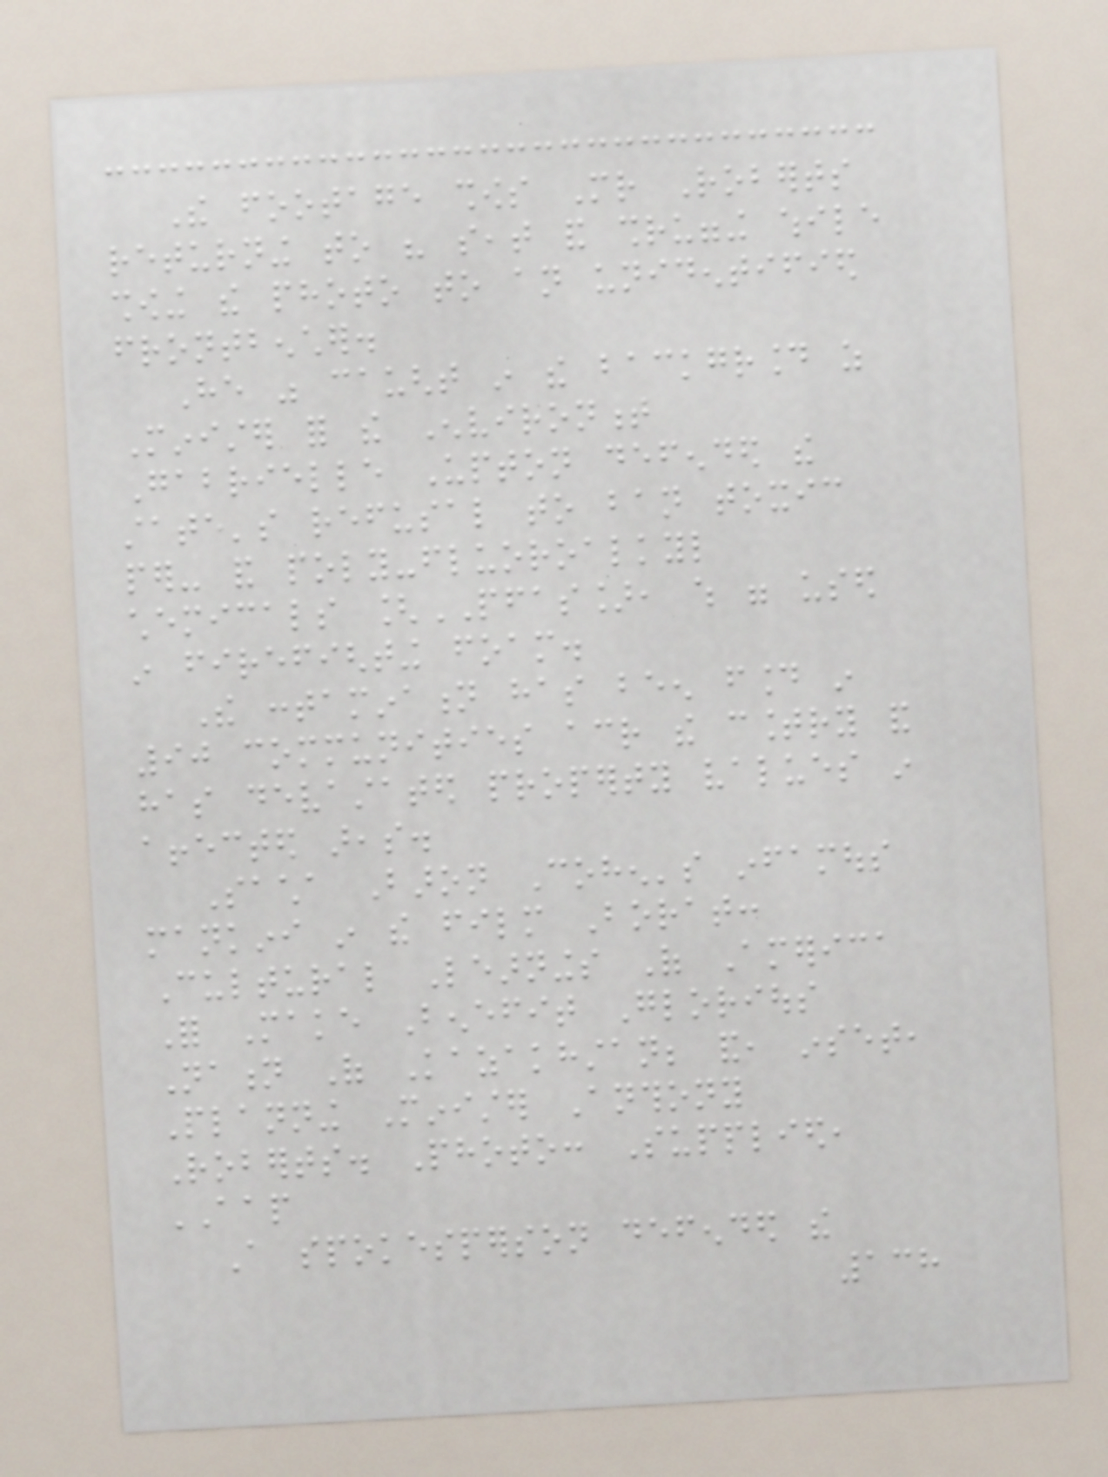The footage shows Mr Roberts
returning to his seat and shrugging while
showing the photo to an unidentified
frontbencher.
He was caught in the background as
Minister for the Environment
Gabrielle Upton defended the
state's refusal to ban toxic
per- and poly-fluoroalkyl
chemicals [PFAS], which were used
in firefighting foam.
The contamination has been found in
90 communities across the country and
has devastated property values in
affected areas.
Sacha Baron Cohen's infamous
mankini in the film Borat:
Cultural Learnings Of America
For Make Benefit Glorious
Nation Of Kazakhstan; and, inset,
Planning Minister Anthony
Roberts. Photo: Supplied,
AAP
A spokesperson defended the
138
